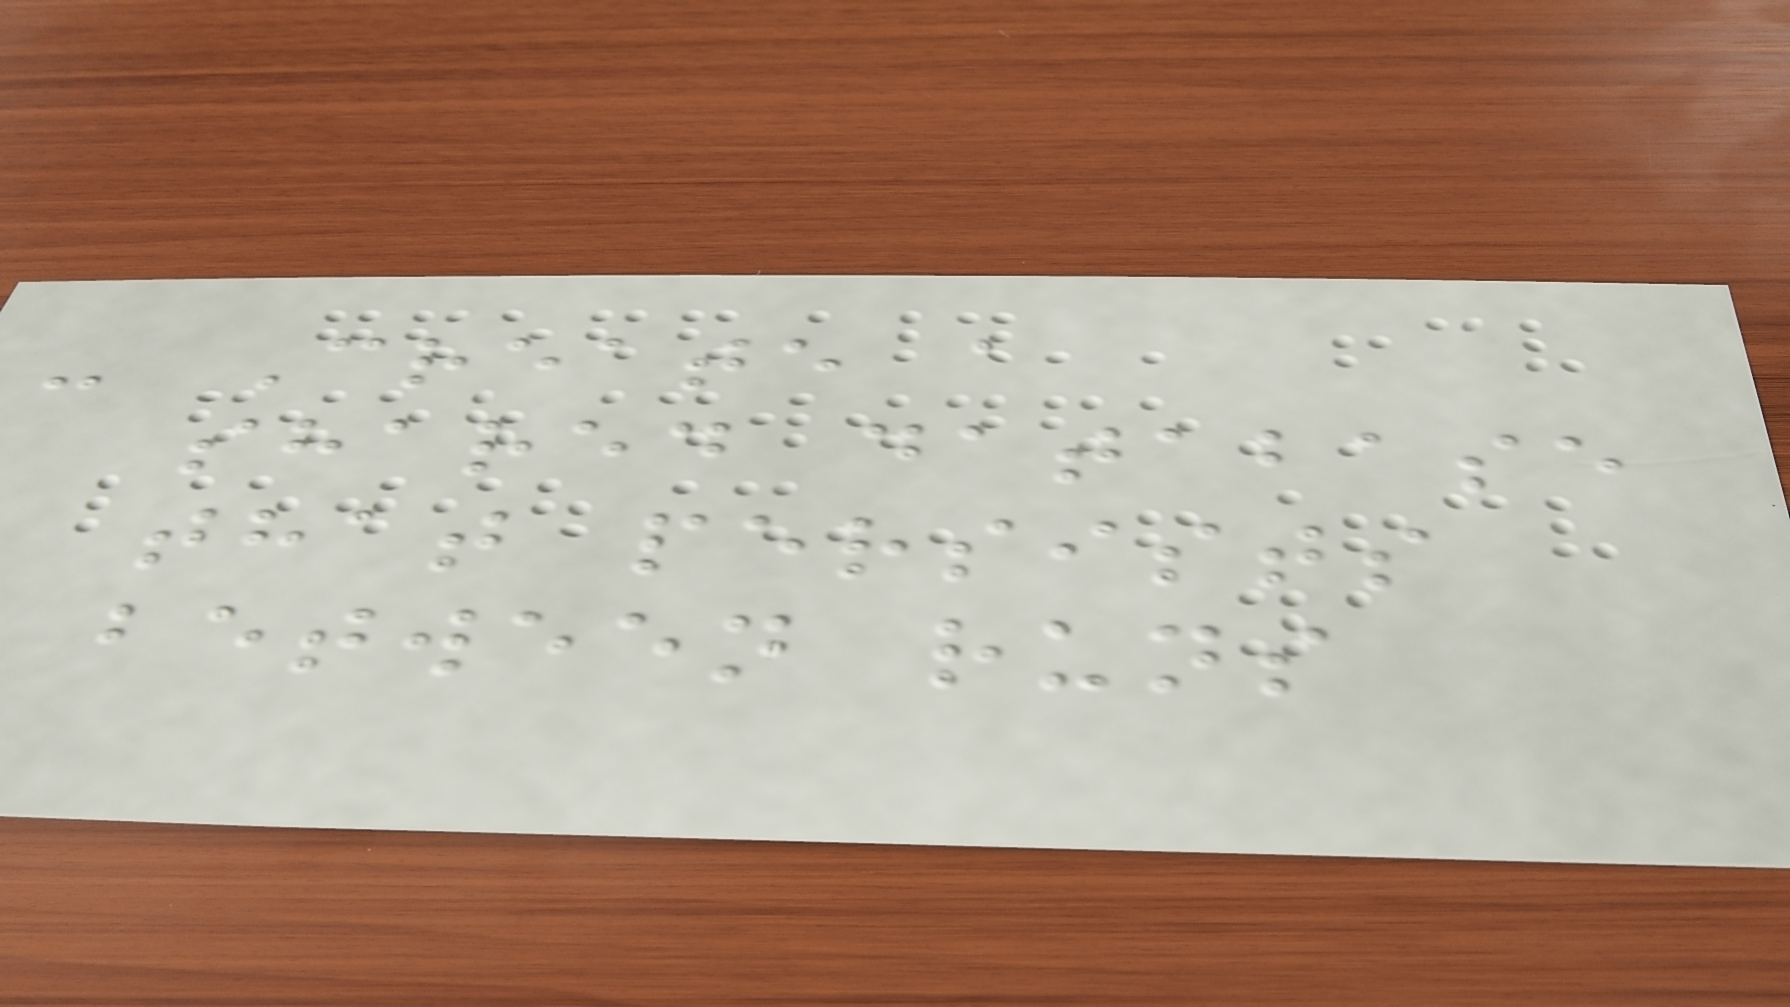- Create a
shared database
that persists
between runs
